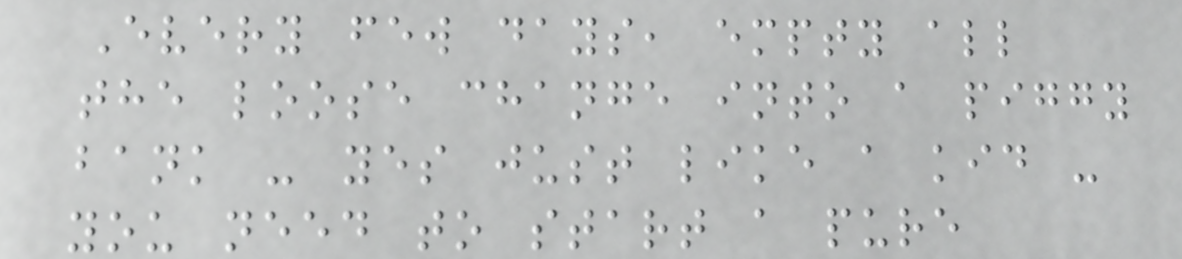Every few days, empty all
the loose change into a piggy
bank - yes just like a kid -
you need to start a pure
